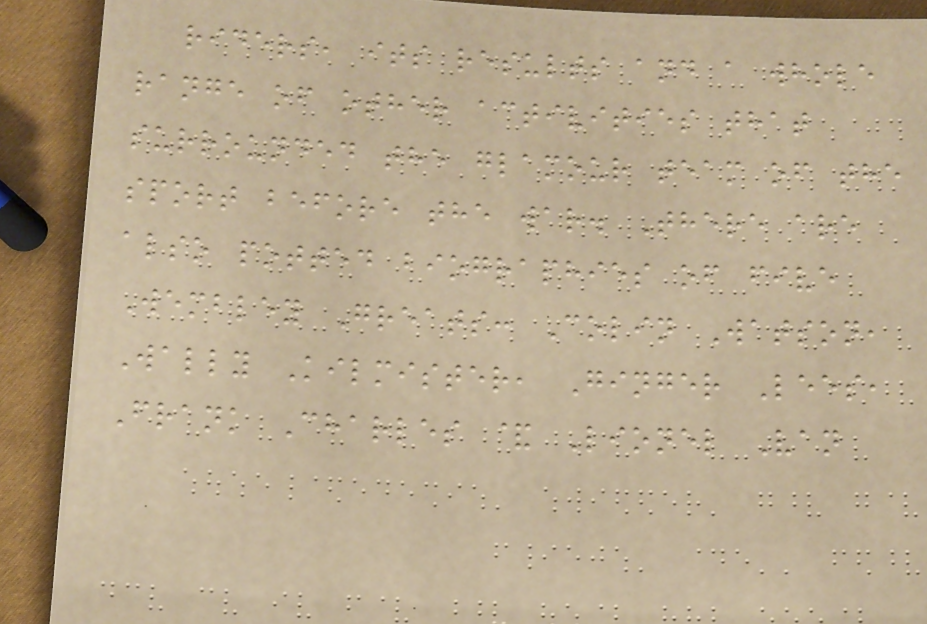riders, its results and a whole
range of other activities that
surrounded the glamour team of the
sport before the war. There are
also potted biographies of five
Wembley Greats: Colin Watson,
Wally Kilmister, Ginger Lees,
Frank Charles & Lionel Van
